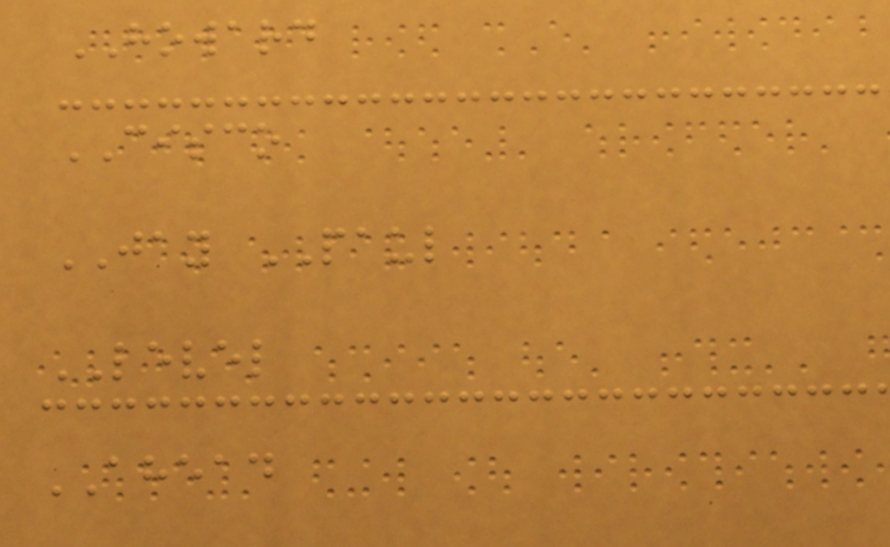HOWARD
CISCO
JAY PAUL
LEVEL
AHEAD
